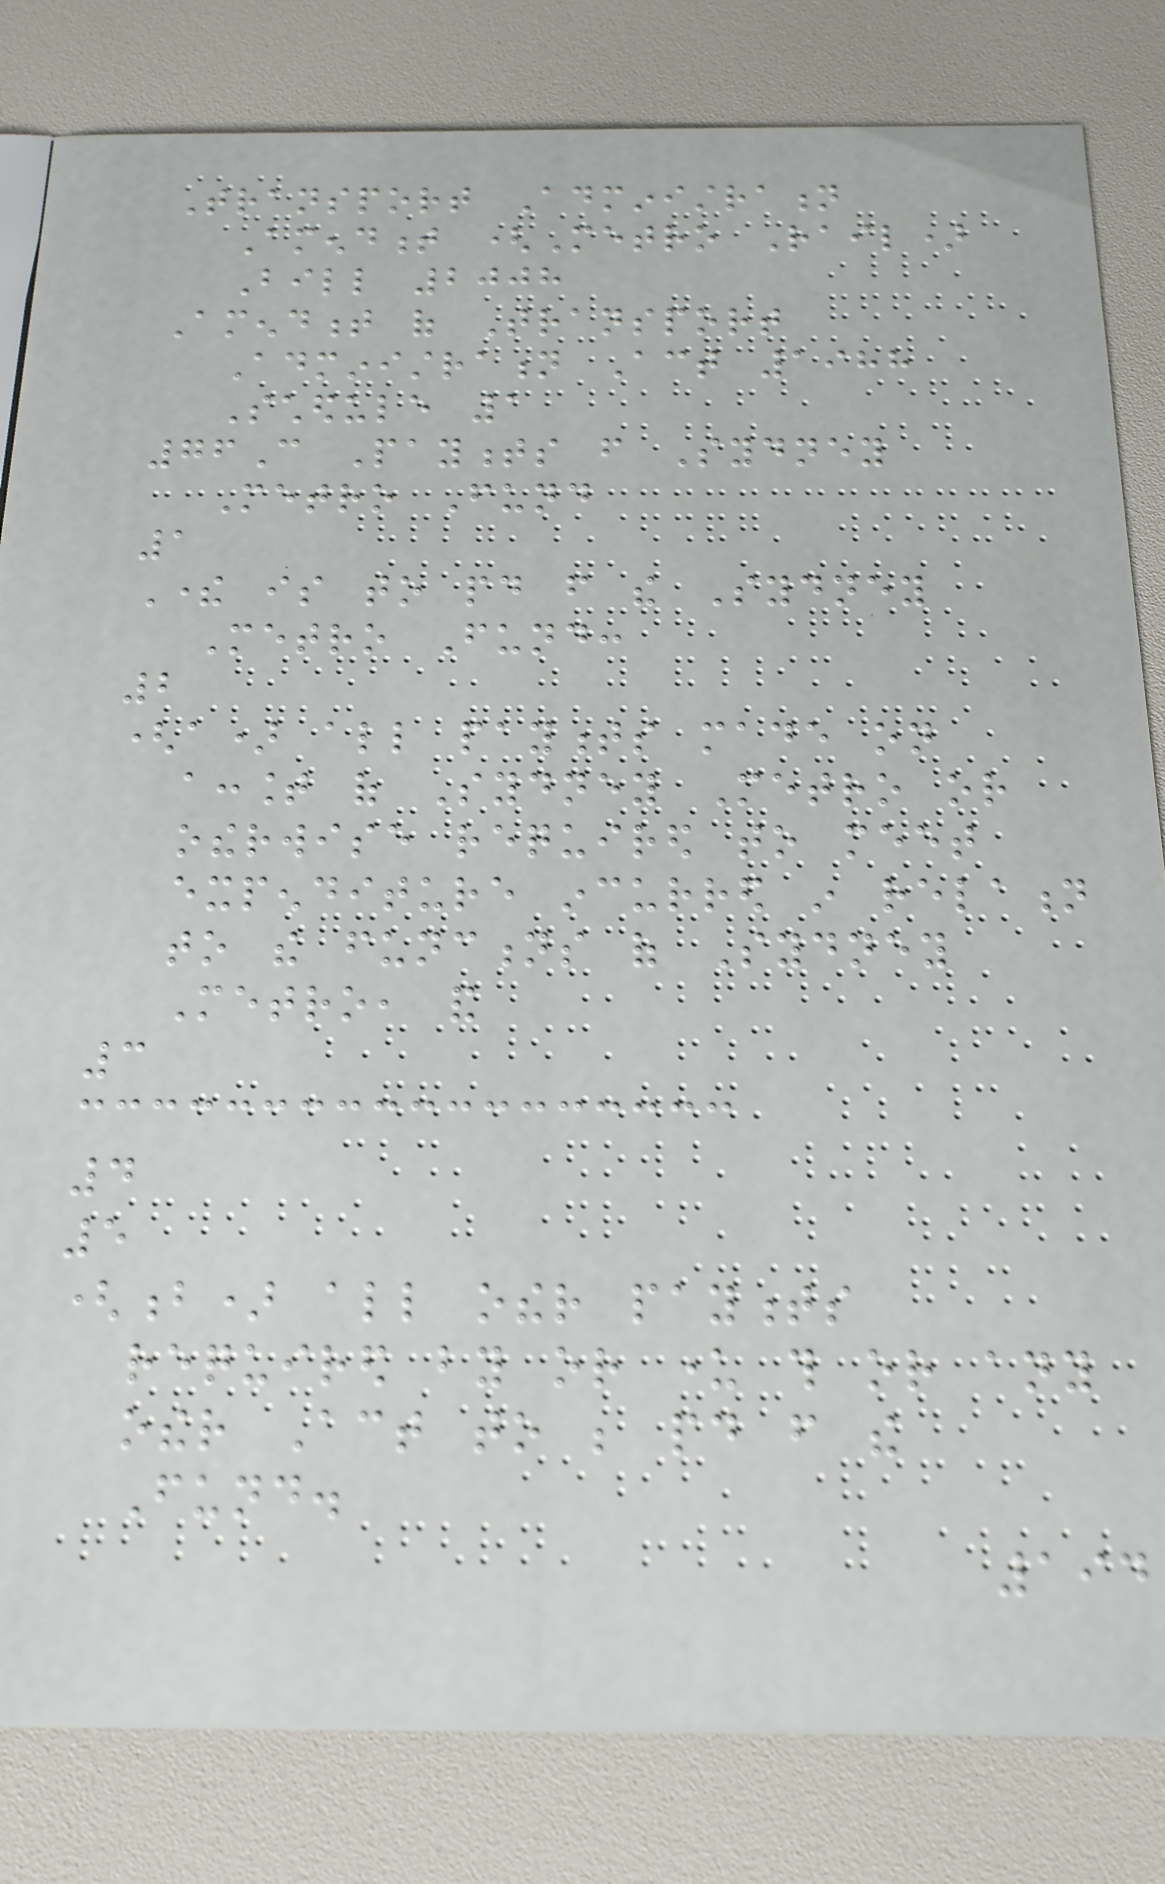Transport Administration
Amendment (Metro Rail)
Bill 2008
Amendment of Transport
Administration Act 1988
Schedule 1
76C Payments from Sydney
Metro Fund
1
There is to paid from the Sydney
Metro Fund:
2
(a) all payments made on
account of Sydney Metro or
otherwise required to meet
expenditure incurred in relation
to the functions of Sydney
Metro, and
3
4
5
(b) all other payments
required by or under this or any
other Act to be paid from the
Fund.
194
